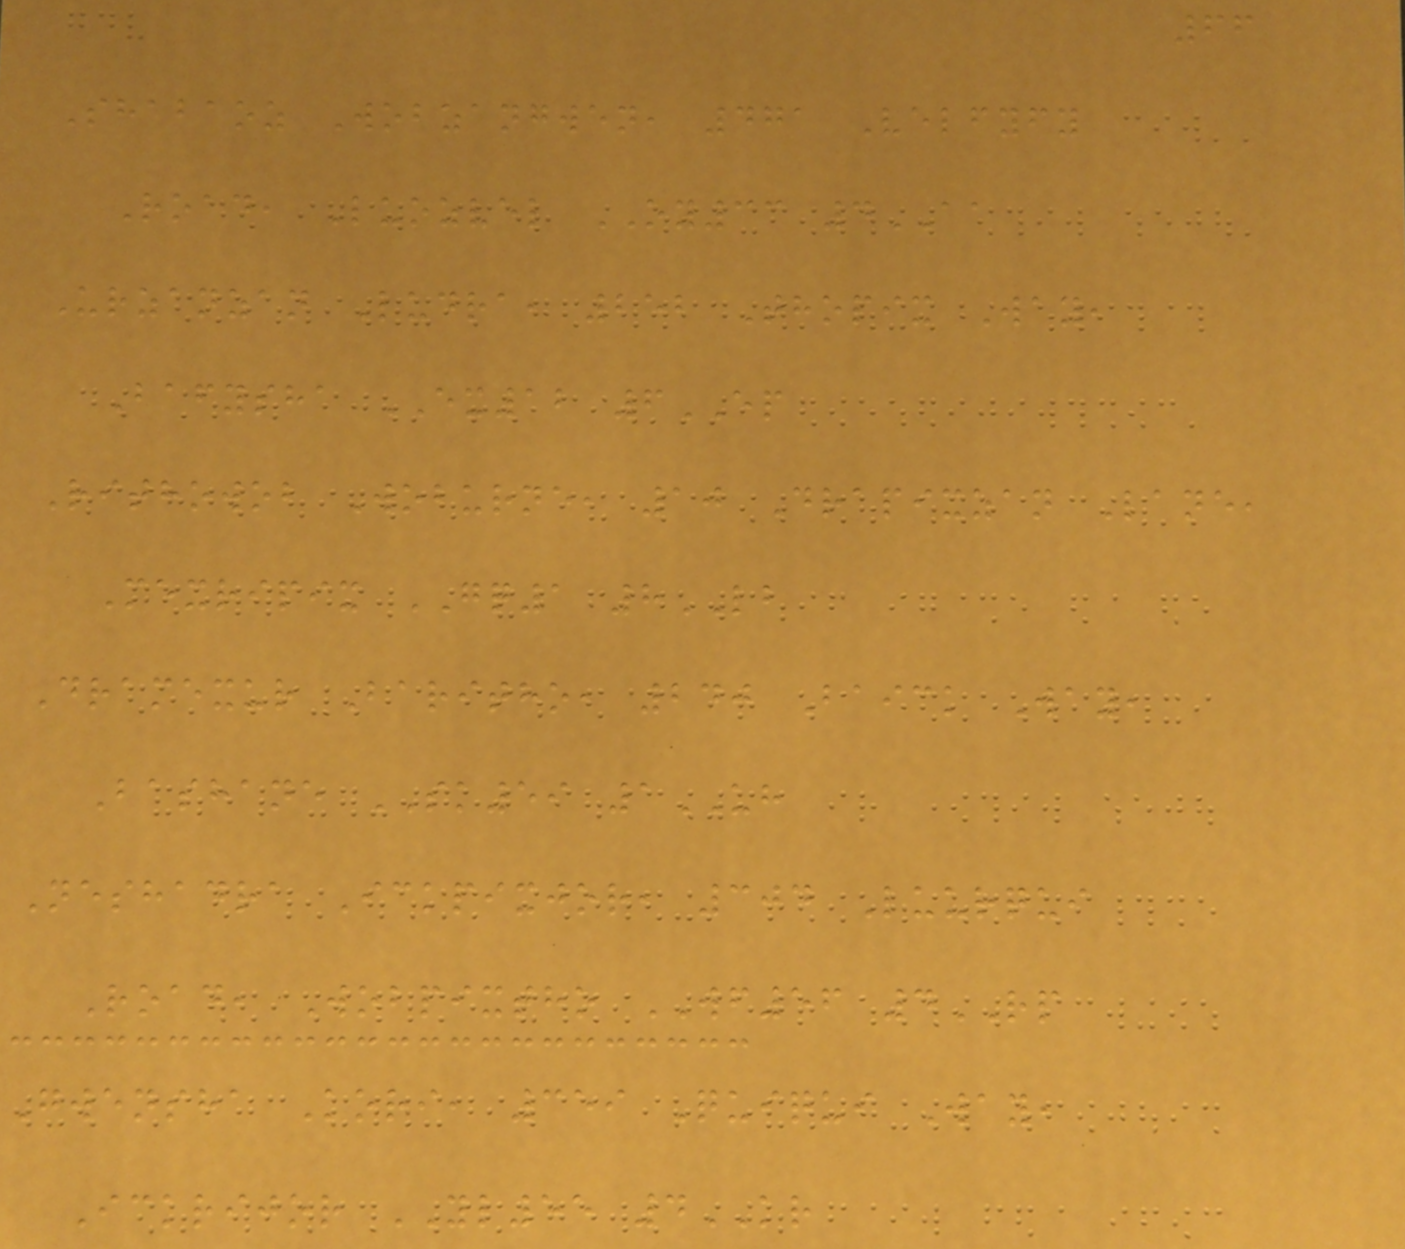66
Shabaoz Wobzangwen, 471 Velfyfy
Road, Luozvel OY33 4AA
Urzanzan Ludra, 252 Thopix Way,
Bafysha EX12 6EP
Rithowob Woburne, 10 Drapixzan Lane,
Mexripix GQ1 8LB
Dramexur Baritho, 240 Baick Way,
Bashane SK59 1UH
Neshadra Ickpixjor, 304 Luurqui
Road, Wobpixtho WF56 4RP
Gwensha Kori, 359 Quiqui Way,
Ickrijor YL55 4KR
